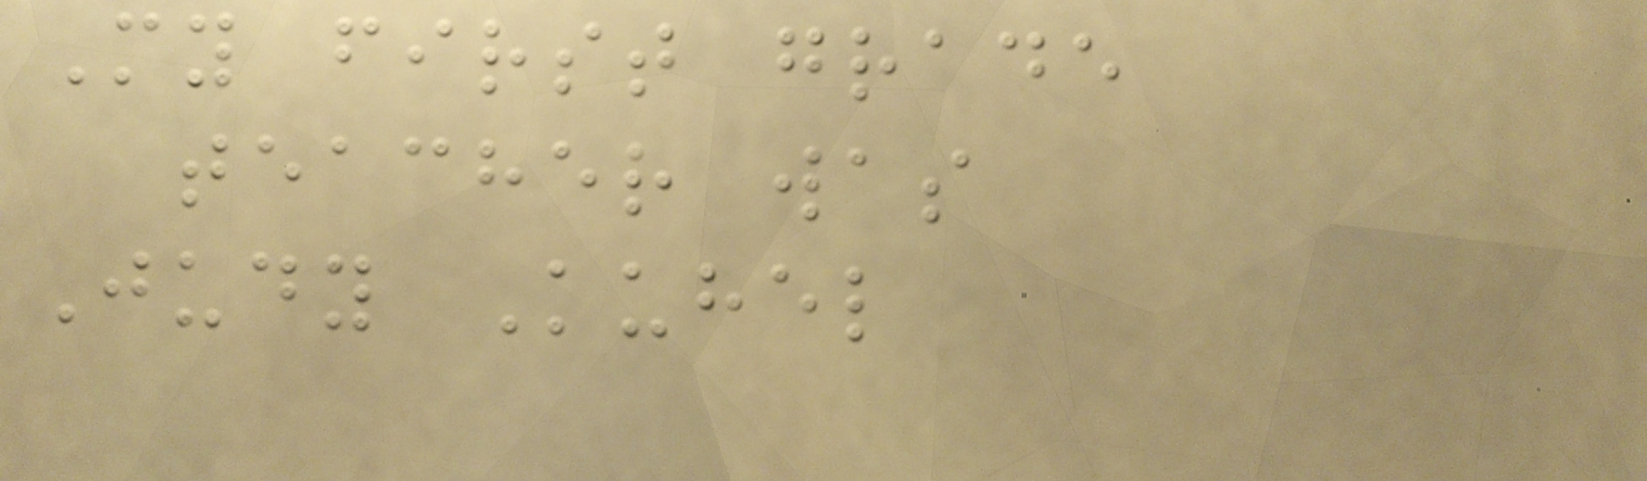My first grade
teacher was
Judy Kuhel
